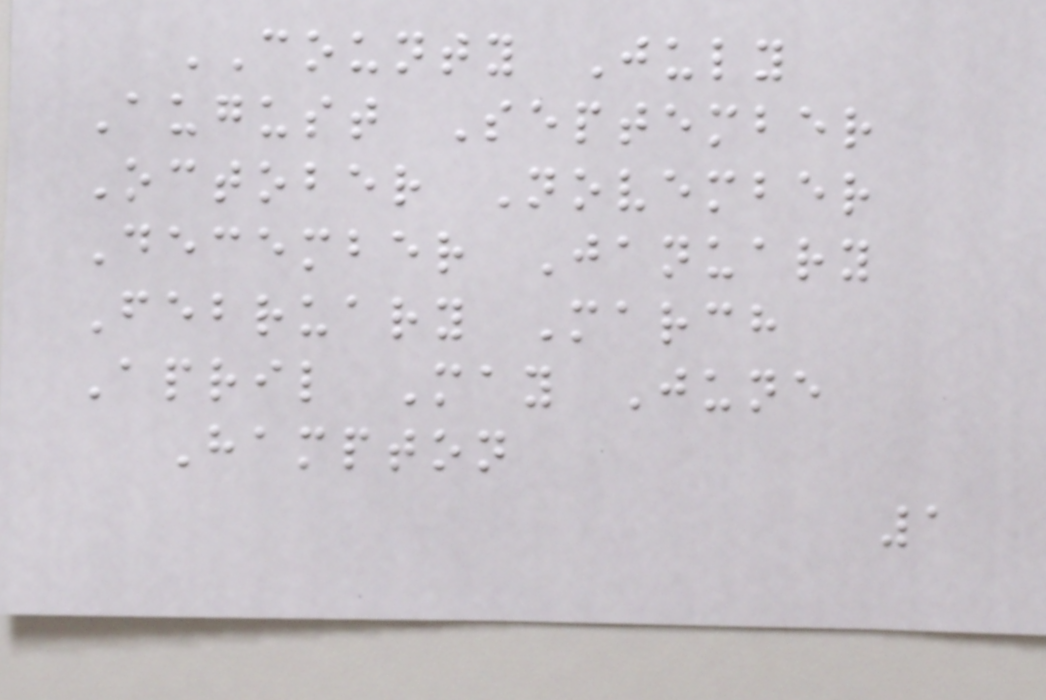COUNTY July
August September
October November
December January
February March
April May June
Hampton
1
